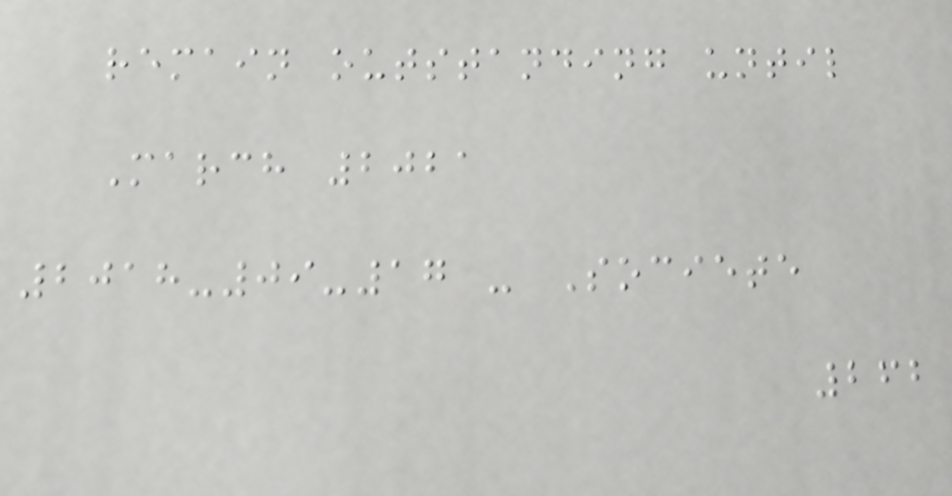remain outstanding until
March 2021
2018-09-17 - Societe
262
